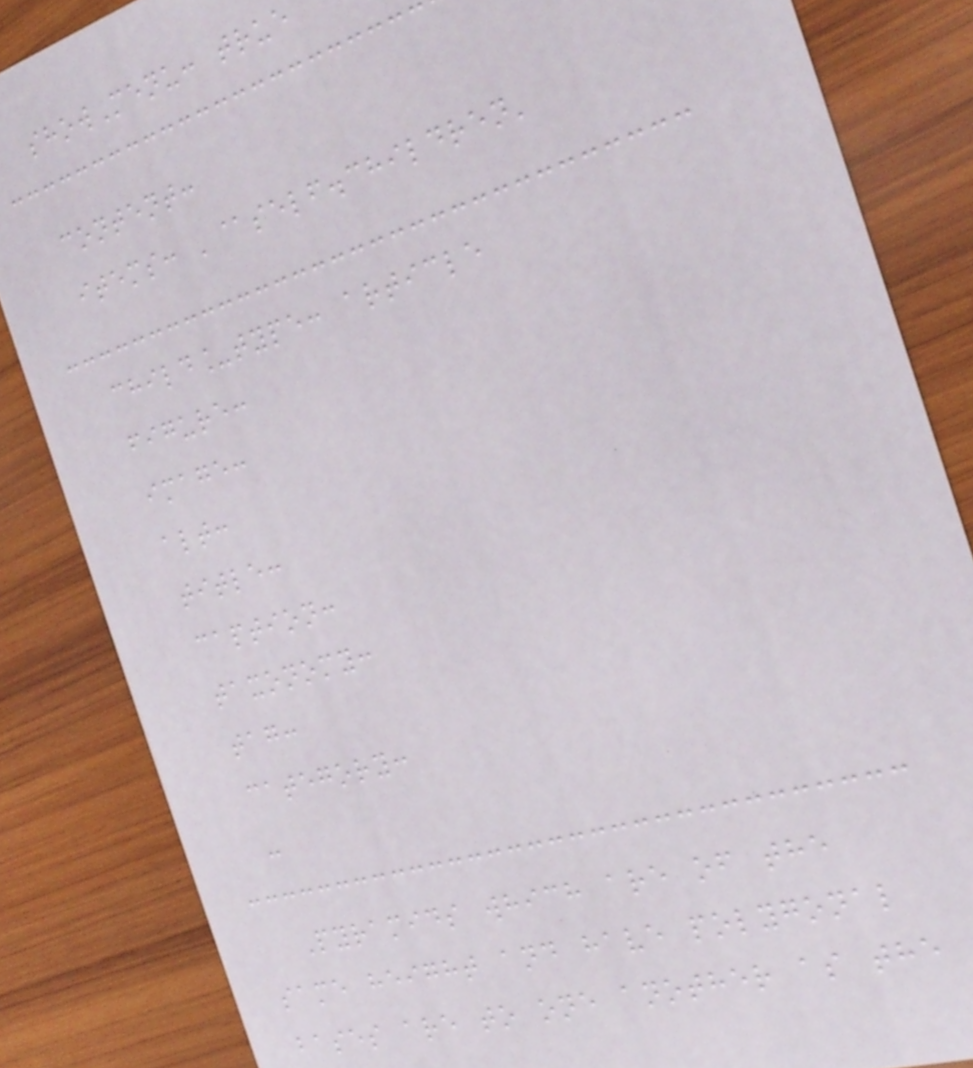showMenu: true
content:
items: '@self.children'
child_type: article
figure:
image:
alt:
title:
caption:
taxonomy:
tag:
category:
-
Pyramids which are of the
same height and have polygonal
bases are to one another as the
